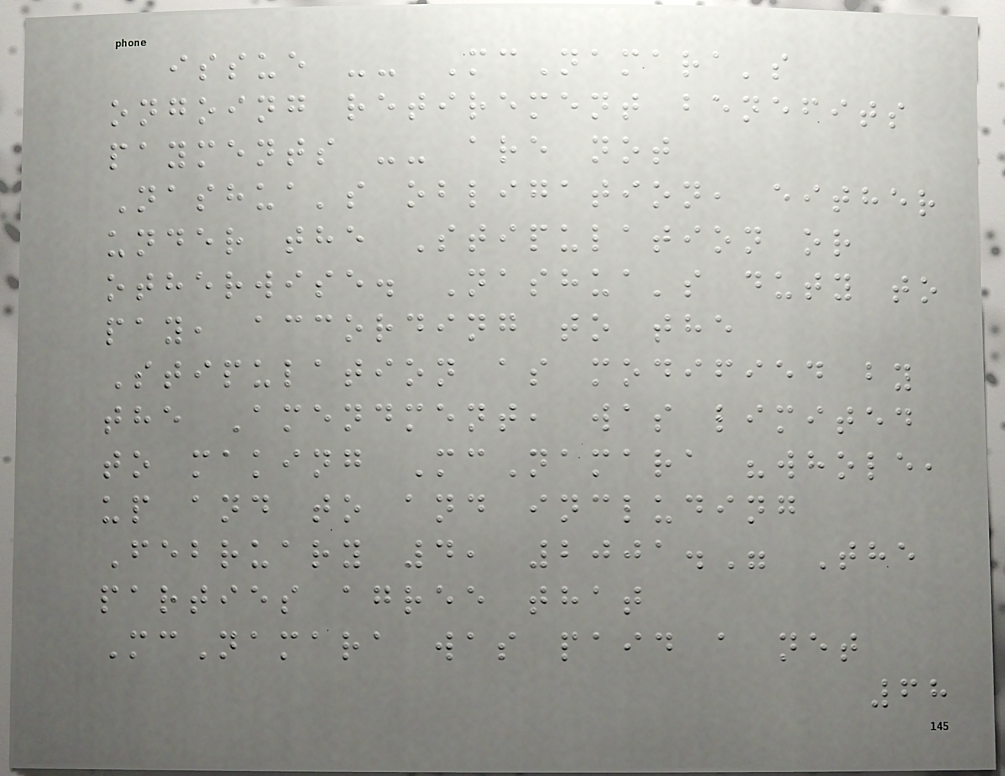issue -- McNamara's
ongoing retirement benefits
payments -- are not
Nashua's obligation, either
under the Stipulation or
otherwise. Nashua's duty to
pay, according to the
Stipulation as modified by
the Amendment, was limited
to making McNamara "whole,
up and to and including
February 4, 2001." The
parties agree that
McNamara was paid a net
68
